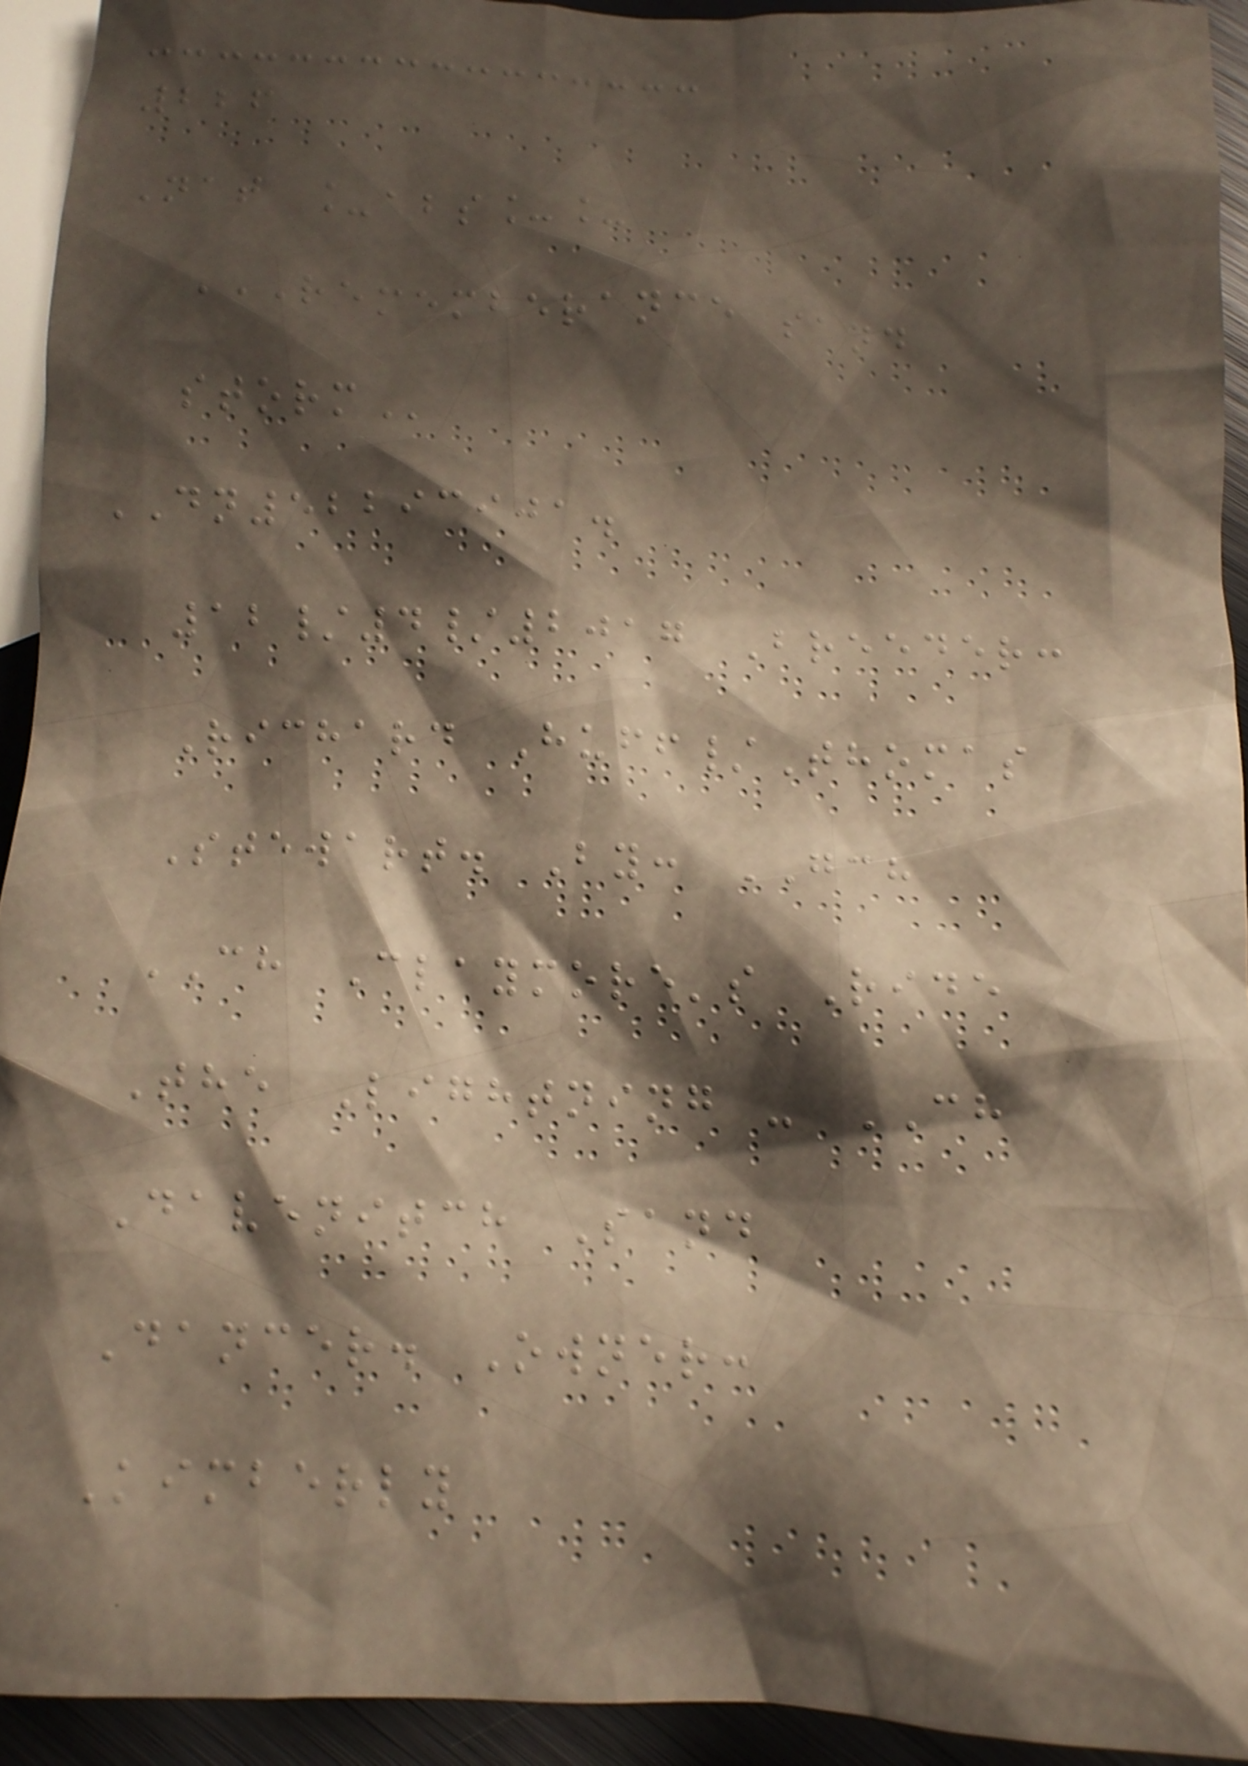226
Nat _abs__
REMEMBERANCE SAND
STORM
DN52293901.
12/4/2017 Breeder:
Richard Huff/Thomas
Stewart. By: GCH
CH Claymore's Ride
The Lightning - CH
Davenitch Sand
Dancer. Owner:
Kimberly
